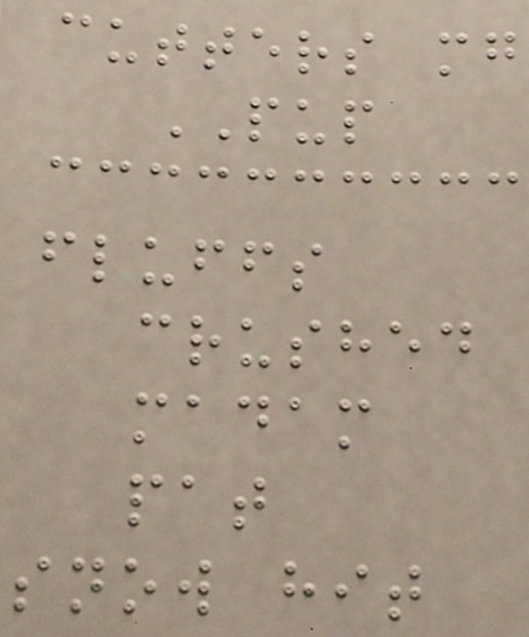cutters mg
PUP
fluffs
crushed
madam
pat
snow hit
